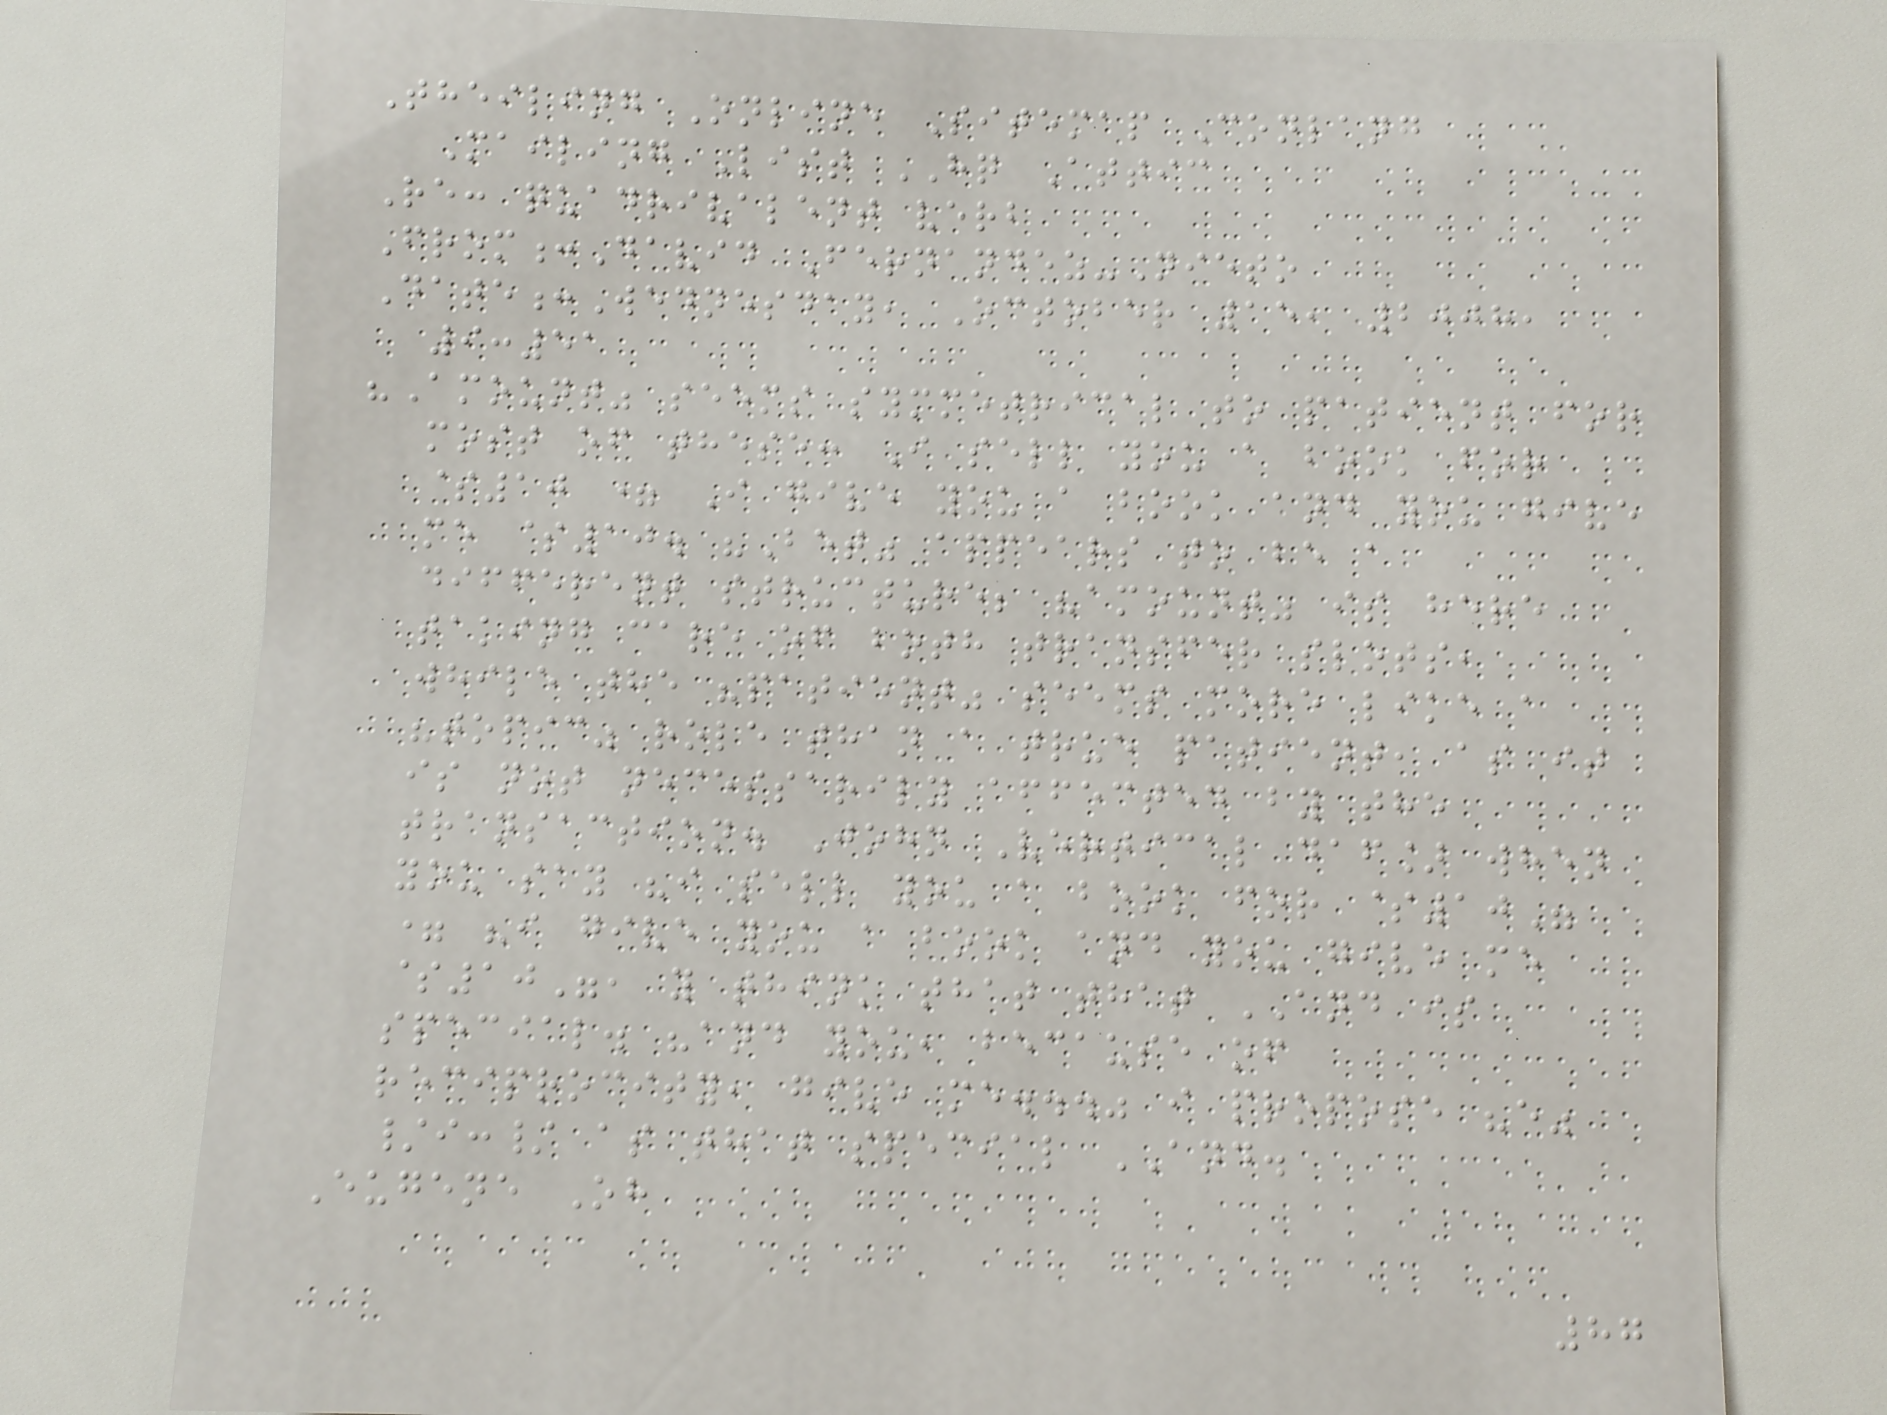Theiling Online Sitemap Conlang
Mailing List HQ Attic
Re: quadrivalent verb
From:David Fernandez-Nieto
Date:Wednesday, October 15, 2008,
9:51
"Amount" seems symmetrical to patient for
most of these: I sell you a book for
$10 = I give you a book and you give
me $10. "Bet" appears to be a
different structure; "amount" is here
taking care of both transfer slots,
while the "patient" seems more like a
"topic" role than a true patient, as it
is not necessarily affected by the
transaction. John Vertical daf] when
you say "i sell you a book for $10"
= "i give you a book and you give me
$10", y think that that AND is
special. "and you, because of
reciprocity, give me..." i propose "e"
/i:/ as that special AND.
Eugene Oh
87
